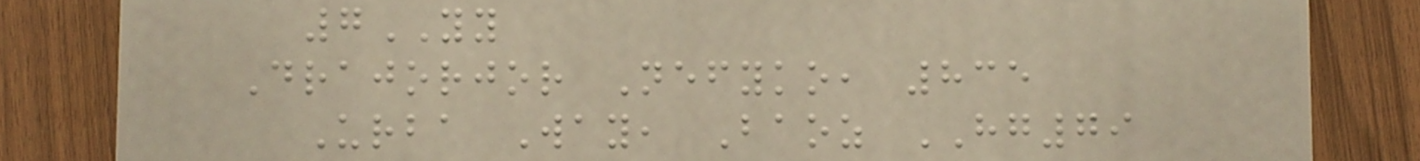7YY
Drajorjor Nefyko, 835
Urba Way, Baoz HG79
